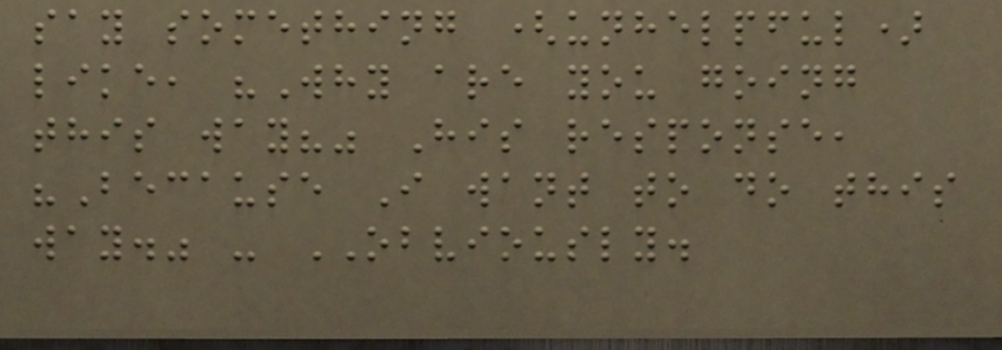say something (unhelpful)
like, "Why are you going
this way?" His response,
"Because I want to do this
way." - OBVIOUSLY.
